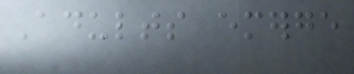Adults emerge
